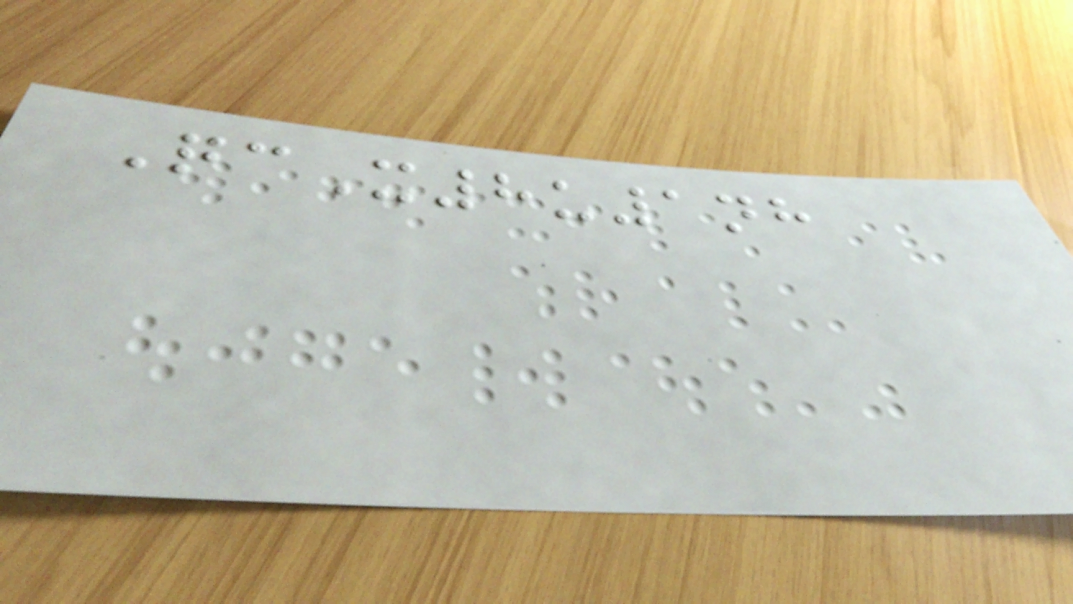QcX8u1nh
